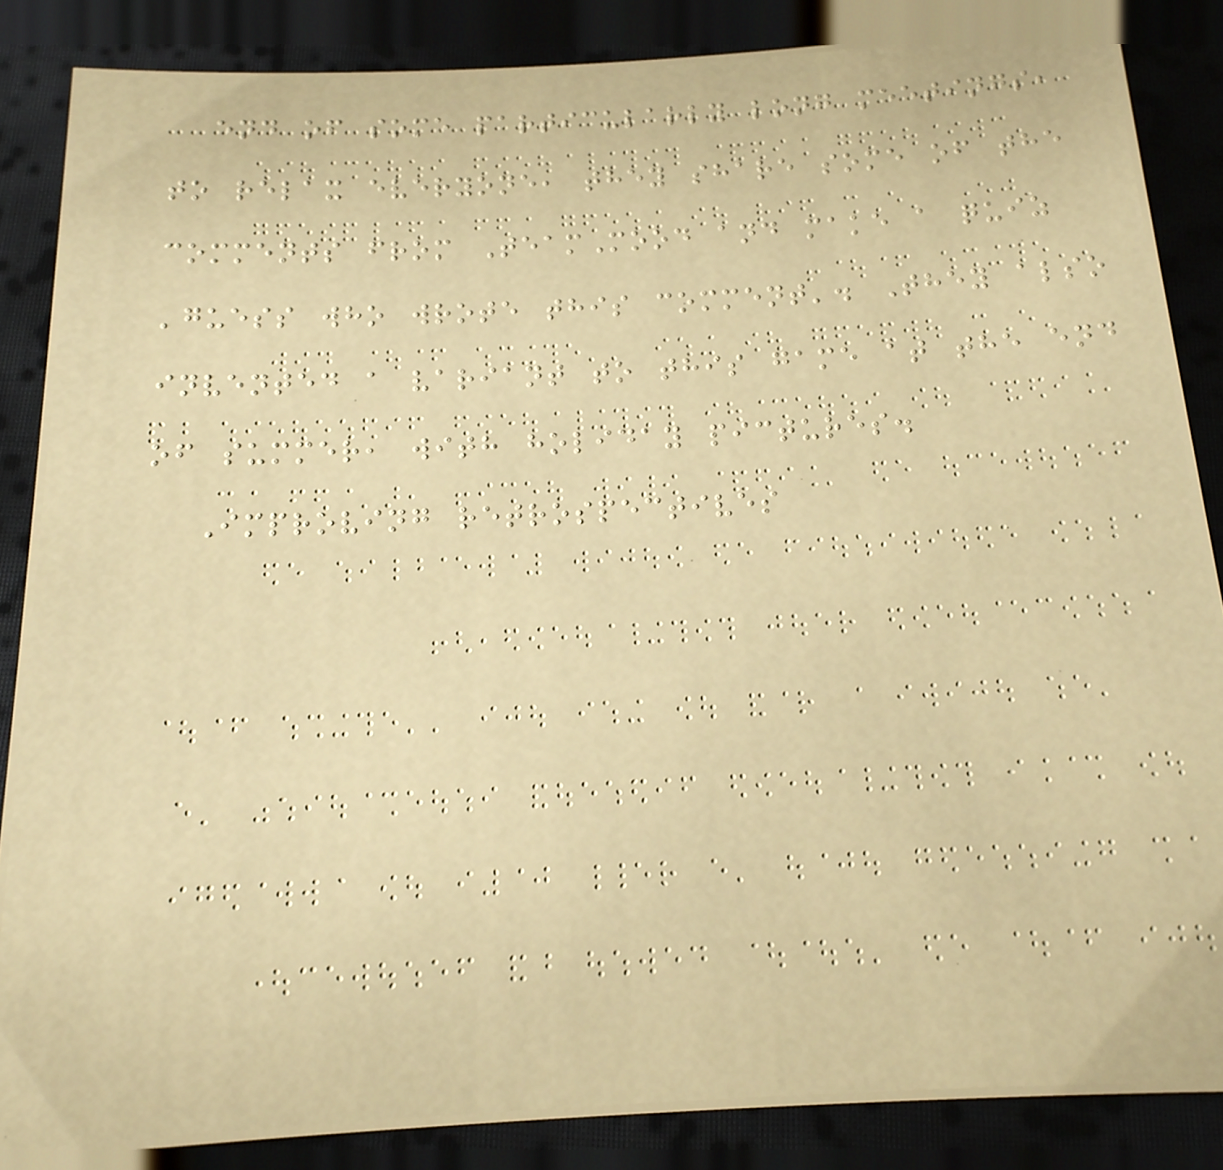end of some particularly long meetings,
to relax everyone, they share some of the
comments from TeamMood and make a quiz
'guess who wrote this comment'. They also
invented a variant to this game at the end
of summer, with holiday pictures.
Improving retrospectives
